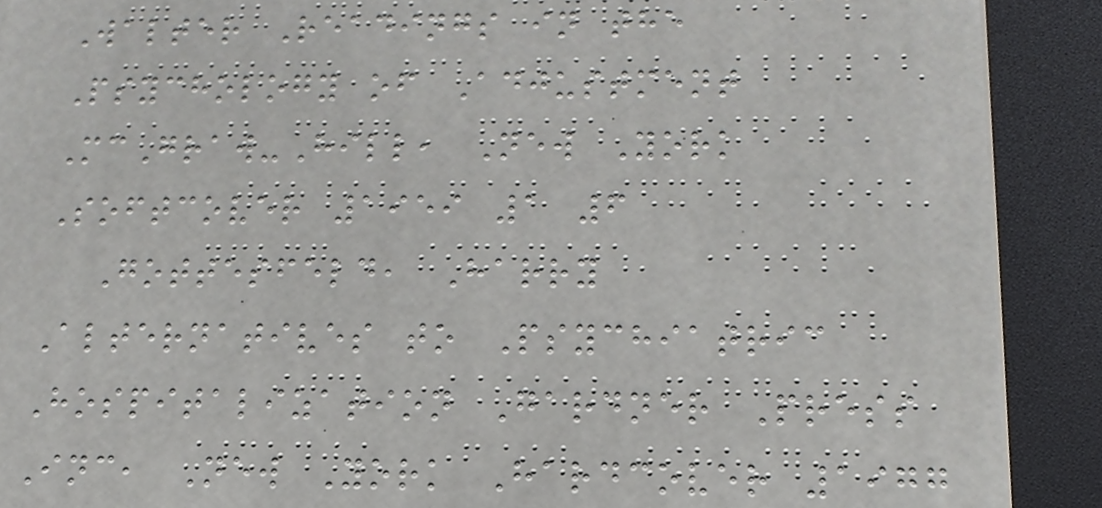Walter Readings in the
Psychology of Adjustment
McGraw-Hill, New York
Softcover 1959 1 6
Gottesfeld, Harry
Alternatives to Psychiatric
Hospitalization Gardner Press
Inc, New York Hardcover 1977
